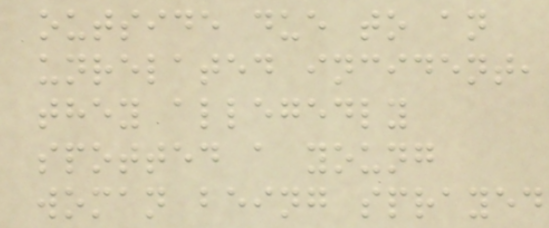outside due to an
unrelated incident,
they allegedly
spotted a young
woman being sprayed
